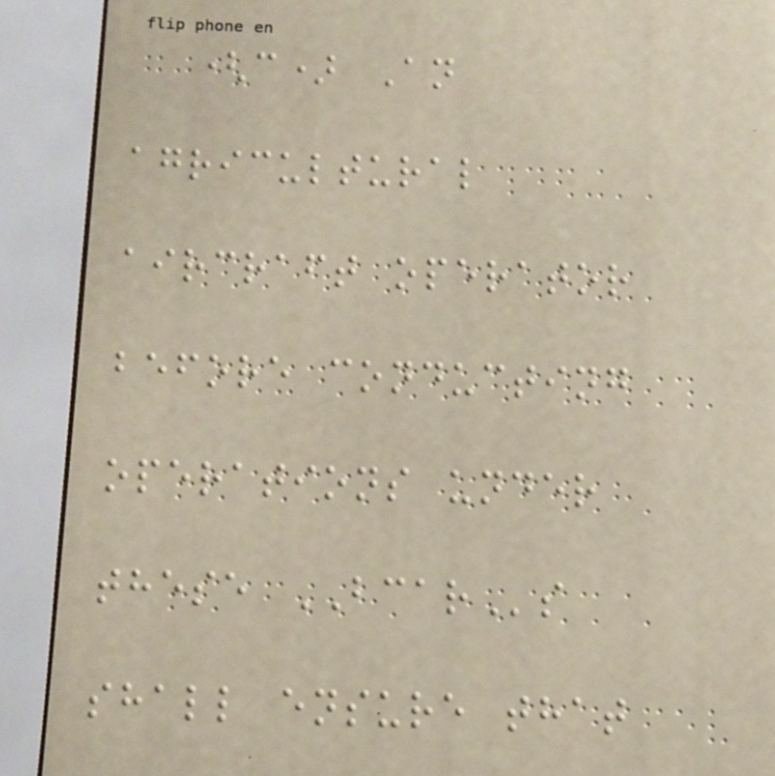(c) An
agricultural
aircraft operator
before conducting
operations under
these BCARs
shall ensure that
